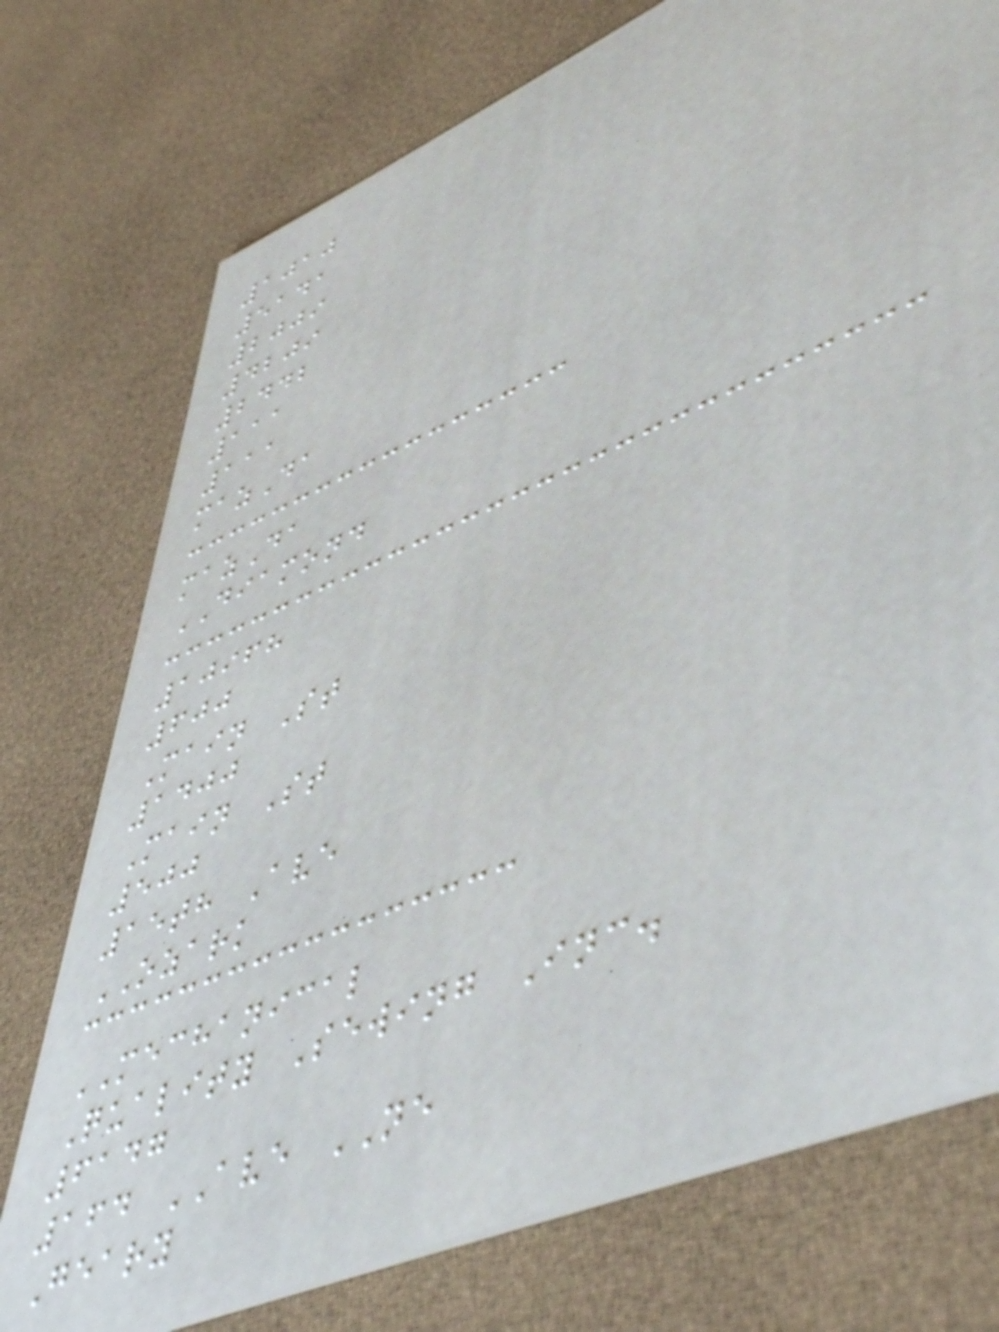1010
5141
2009
4209
2442
111
111
mazDa
mazDa
DIAMOND
10968
600
Main St
1400
Main St
500
15th Ave
OZARK
MECHANICAL
Quality Sewing Inc.
6147
164 AVE NE
Geary
